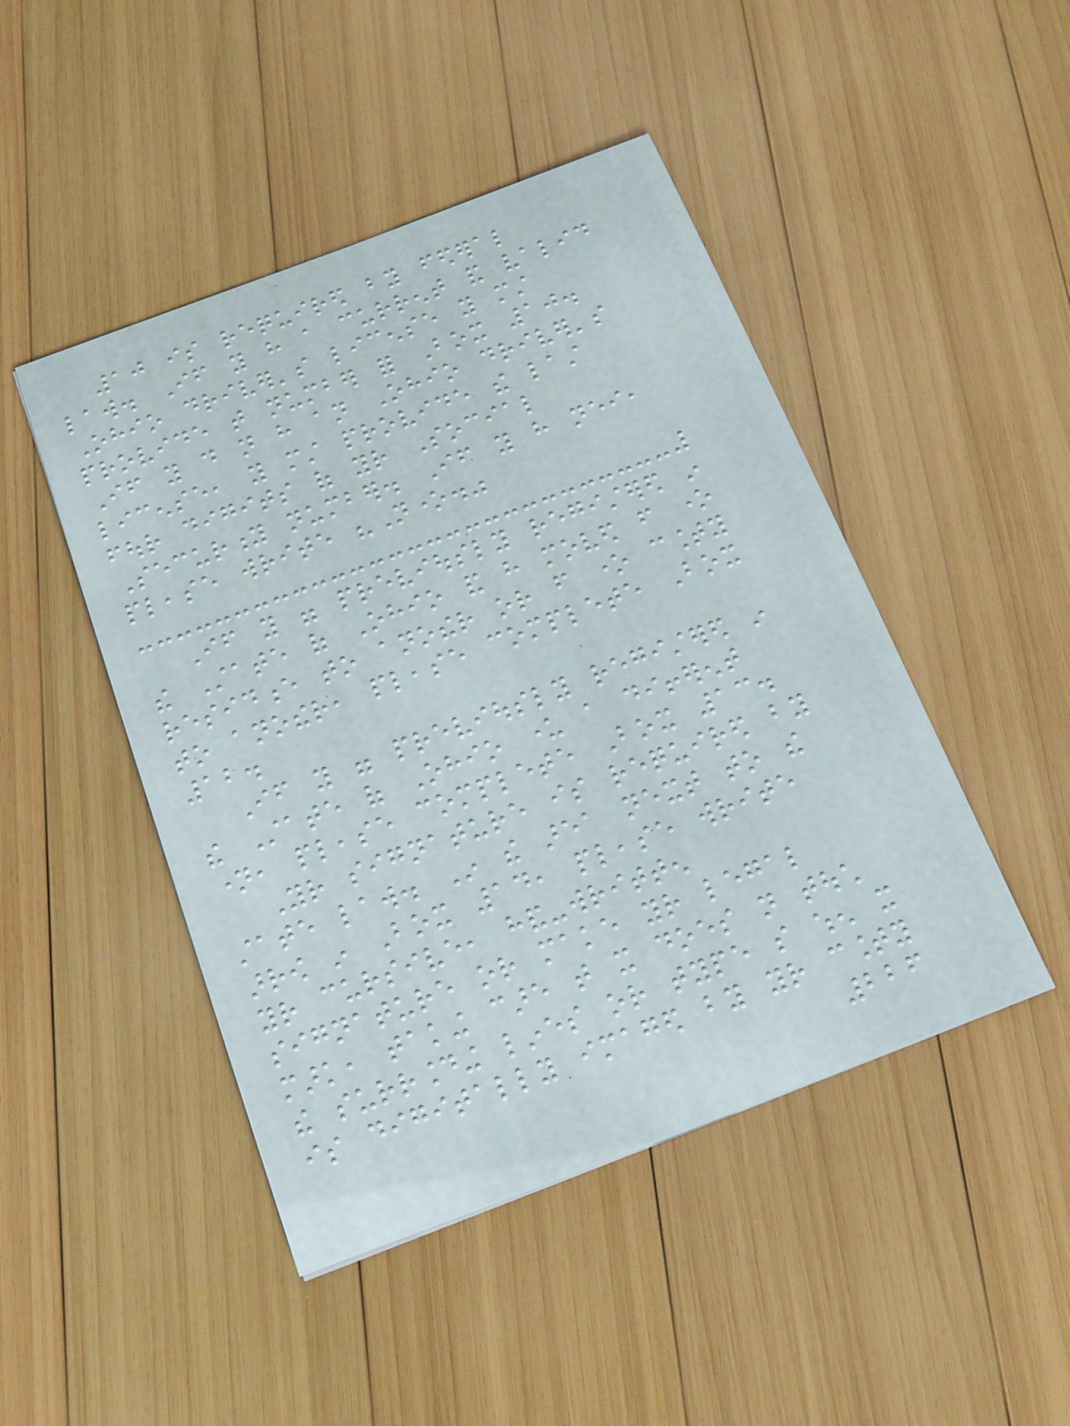10 is required by federal
law. If you have a current and valid
Ohio driver's license you must
provide that number for Box 10.
If you do not have an Ohio driver's
license, you must provide the last
four digits of your Social
Security number. If you have neither,
please write "None."
If you were previously registered in
the State of Ohio and have moved from one
residence to another or from one county
to another, please complete Box
12.
If you were previously registered in
the State of Ohio under a different
name, please complete Box 13.
Your signature is required by
state law. In the area next to the
arrow in Box 14, please write
your cursive, hand-written
signature or make your legal
mark, taking care that it does not touch
the surrounding lines or type so when it
is digitally imaged by your county
226
